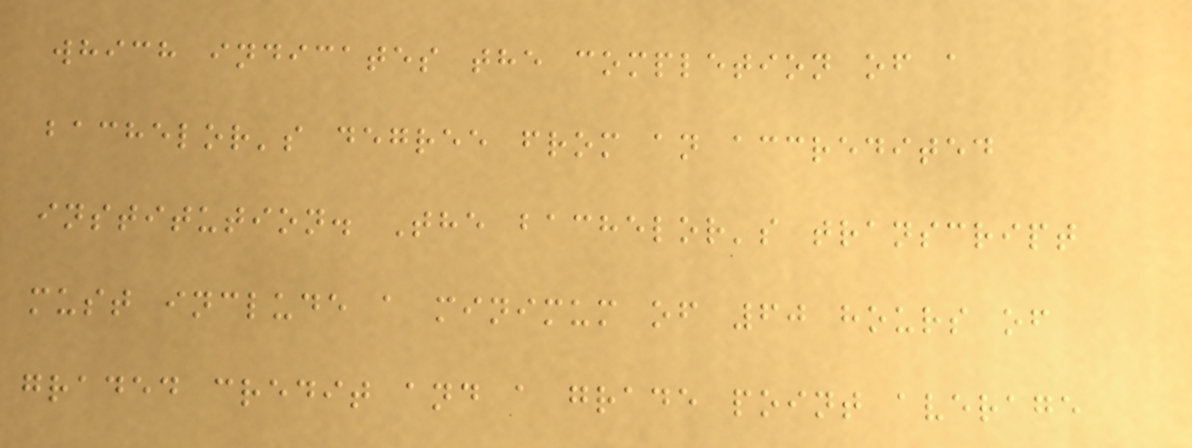which indicates the completion of a
bachelor's degree from an accredited
institution. The bachelor's transcript
must include a minimum of 60 hours of
graded credit and a grade point average
